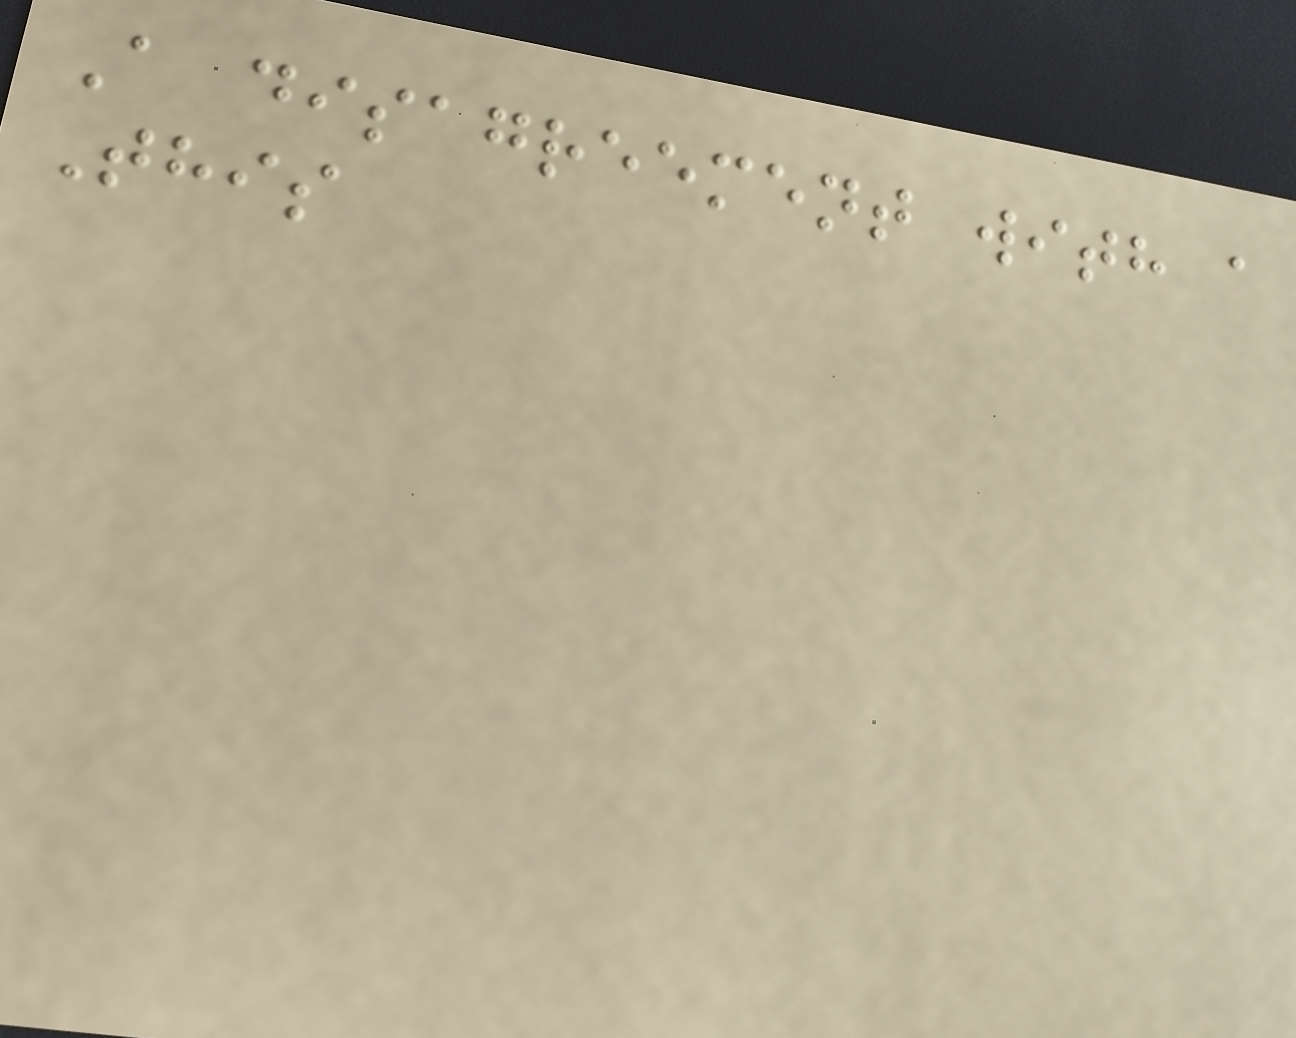A disagreement with a
This
